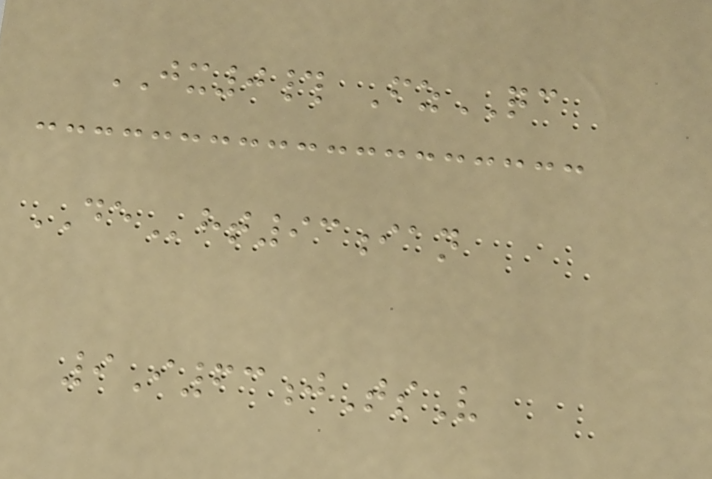JX0# FzQC
DEht93ian
9I63jTsV
